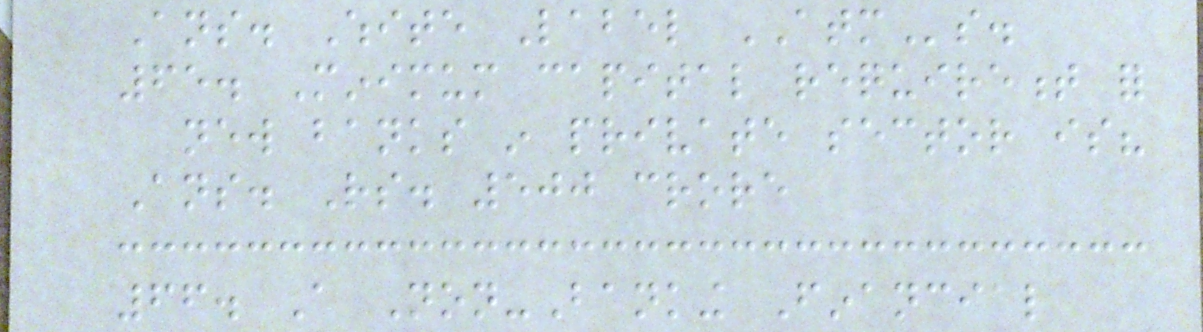Ans. White Label ATMs.
65. Minimum capital requirement for
new banks in private sector is?
Ans. Rs. 500 crore
66. A Non-Banking Financial
